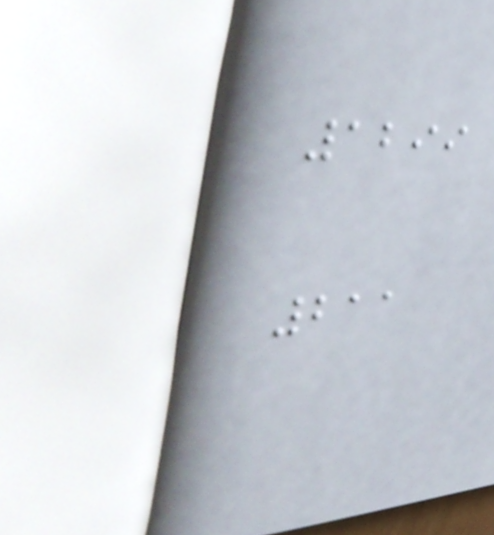1299
211
